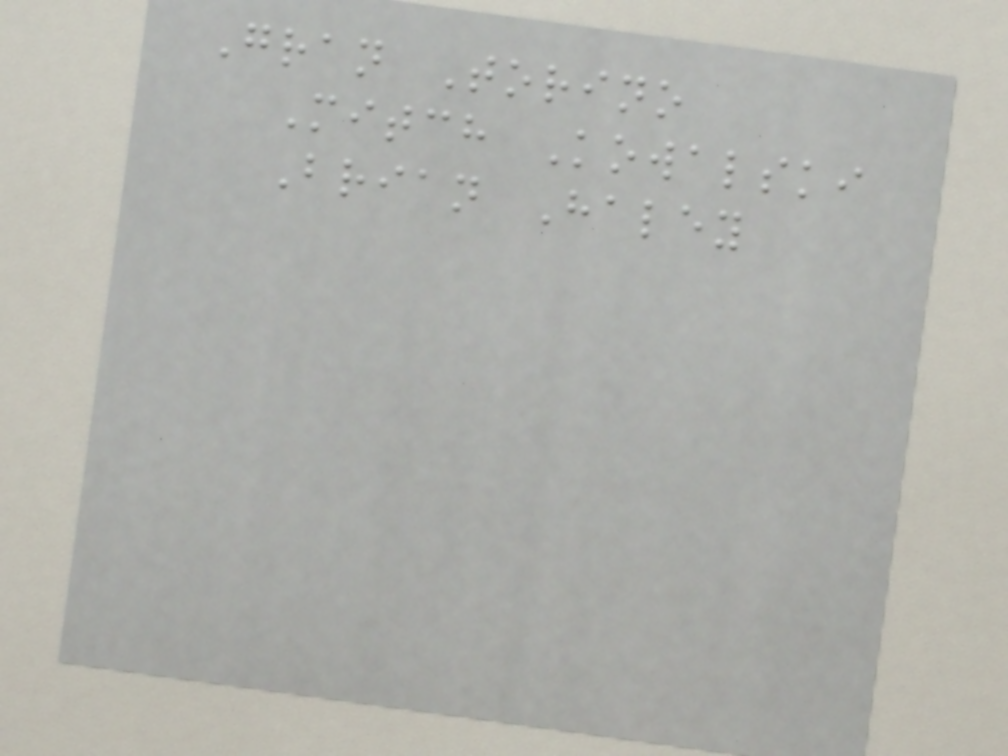Gran Torino
Mitch Kowalski
Brian Haley
